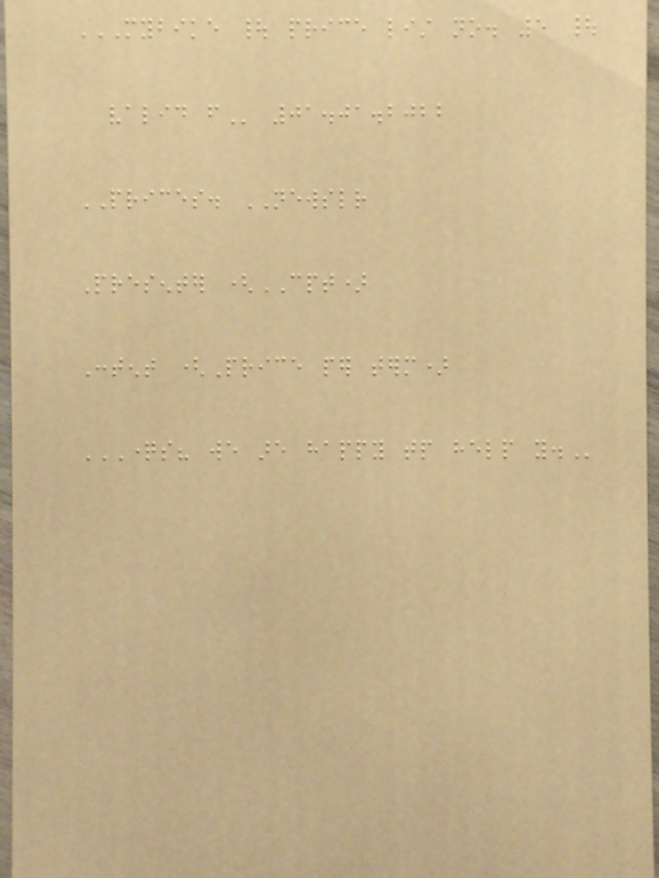MYBIKE | PRICE LIST NO. 5 |
VALID FROM 01.01.2022
PRICES. NEWSLETTER
Presenter (CPT)
Content (Price per term)
QUESTIONS? WE ARE HAPPY TP HELP YOU.
